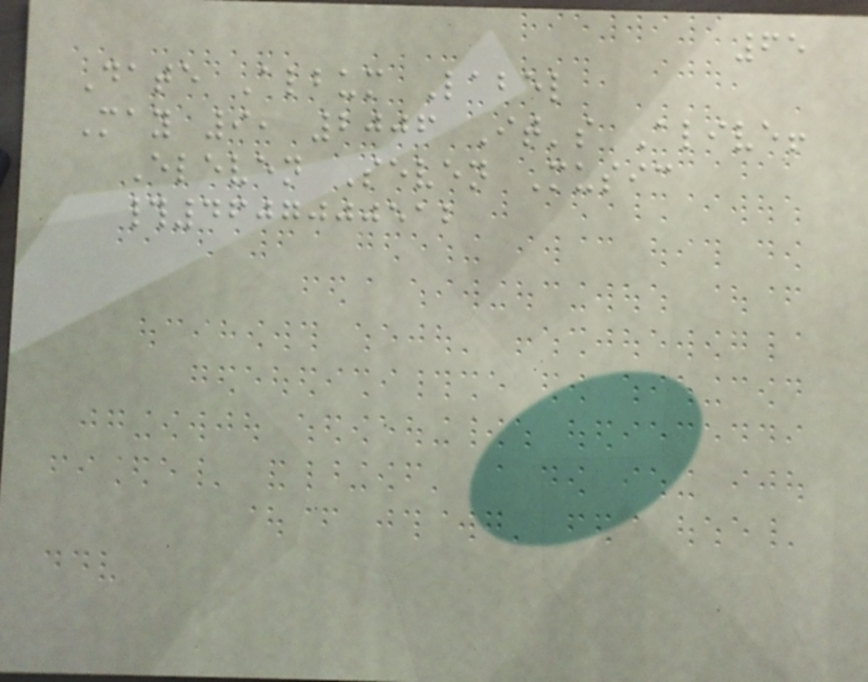65
Date Album Label
May 9, 2006 It's Alive!
Eleven Seven Music
#4607000512
